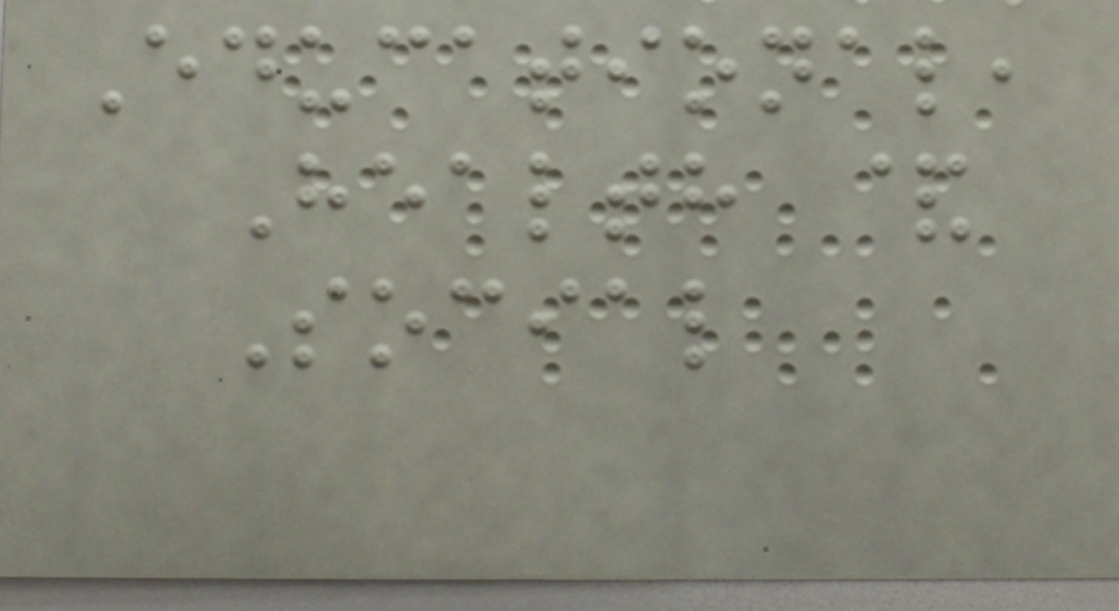Educational,
Health &
Social
